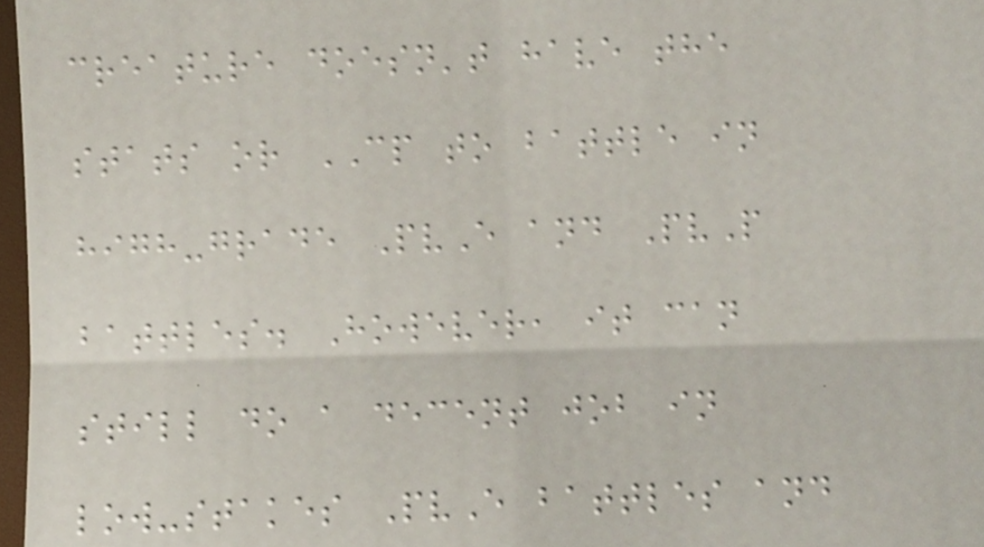creature doesn't have the
stats or CP to battle in
high-grade PvE and PvP
battles. However, it can
still do a decent job in
low-stakes PvE battles and
